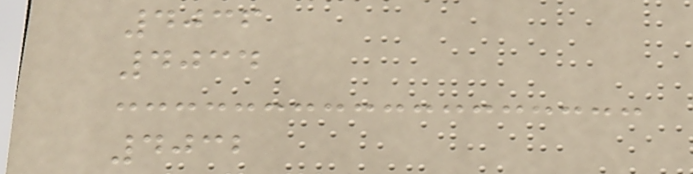4036
4034
4032
